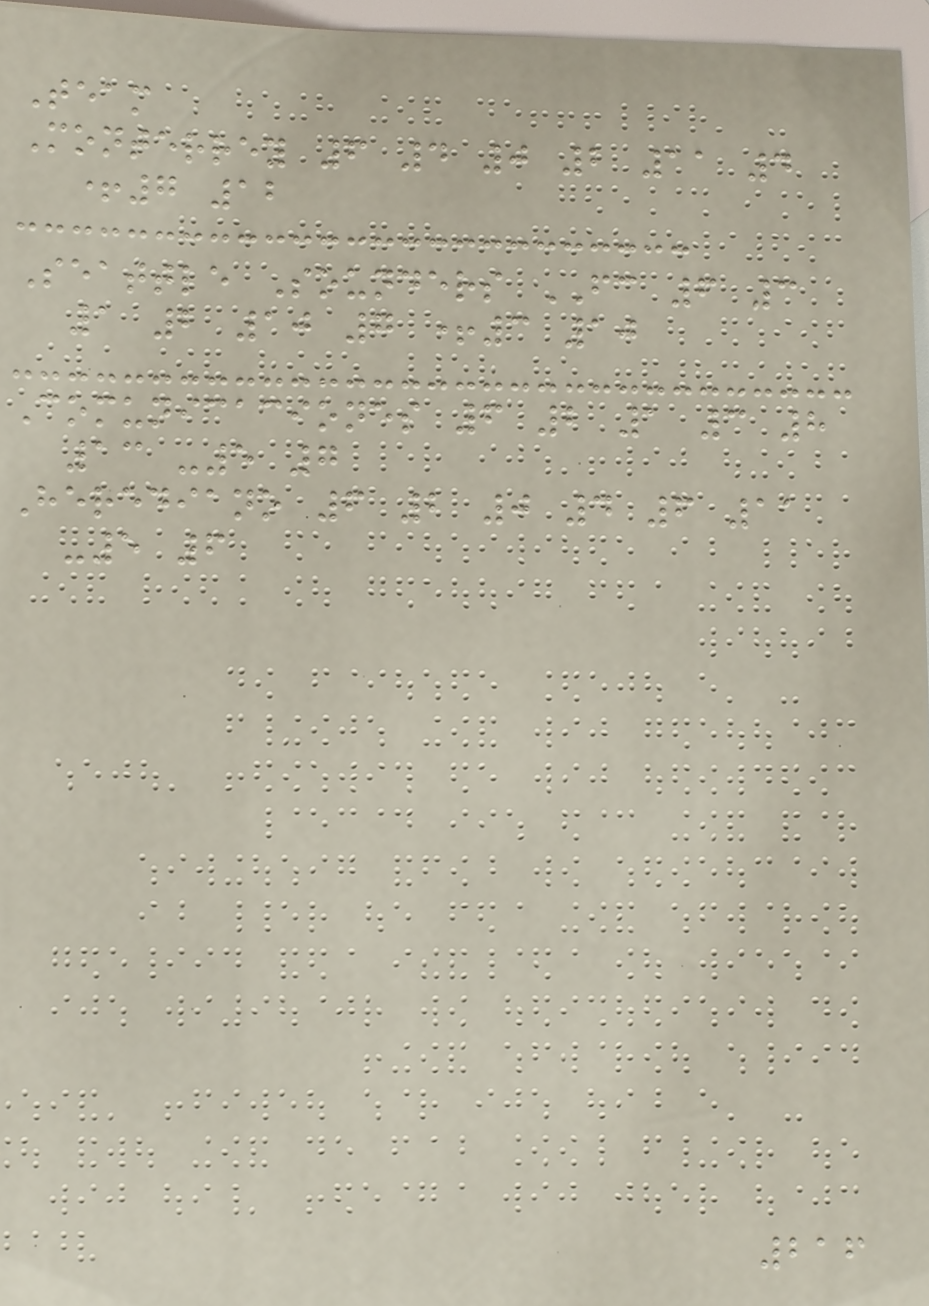Team
Monterrey 6 4 0 2 11 4
+7 12
Seattle Sounders FC 6 3
1 2 10 7 +3 10
Comunicaciones 6 2 1 3 8
13 -5 7
Herediano 6 2 0 4 6 11
-5 6
216
